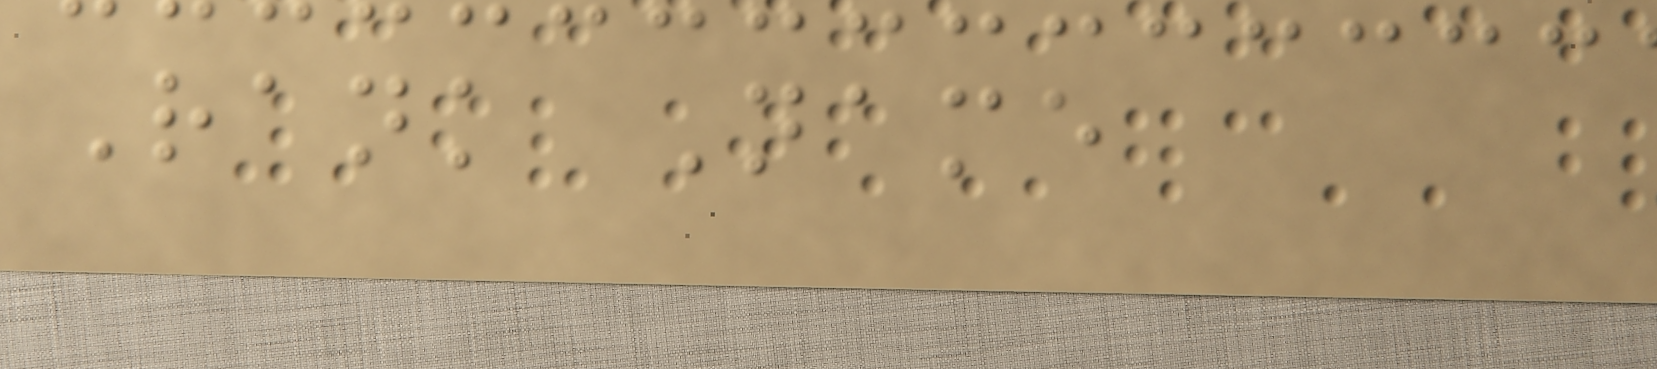Rank Name
